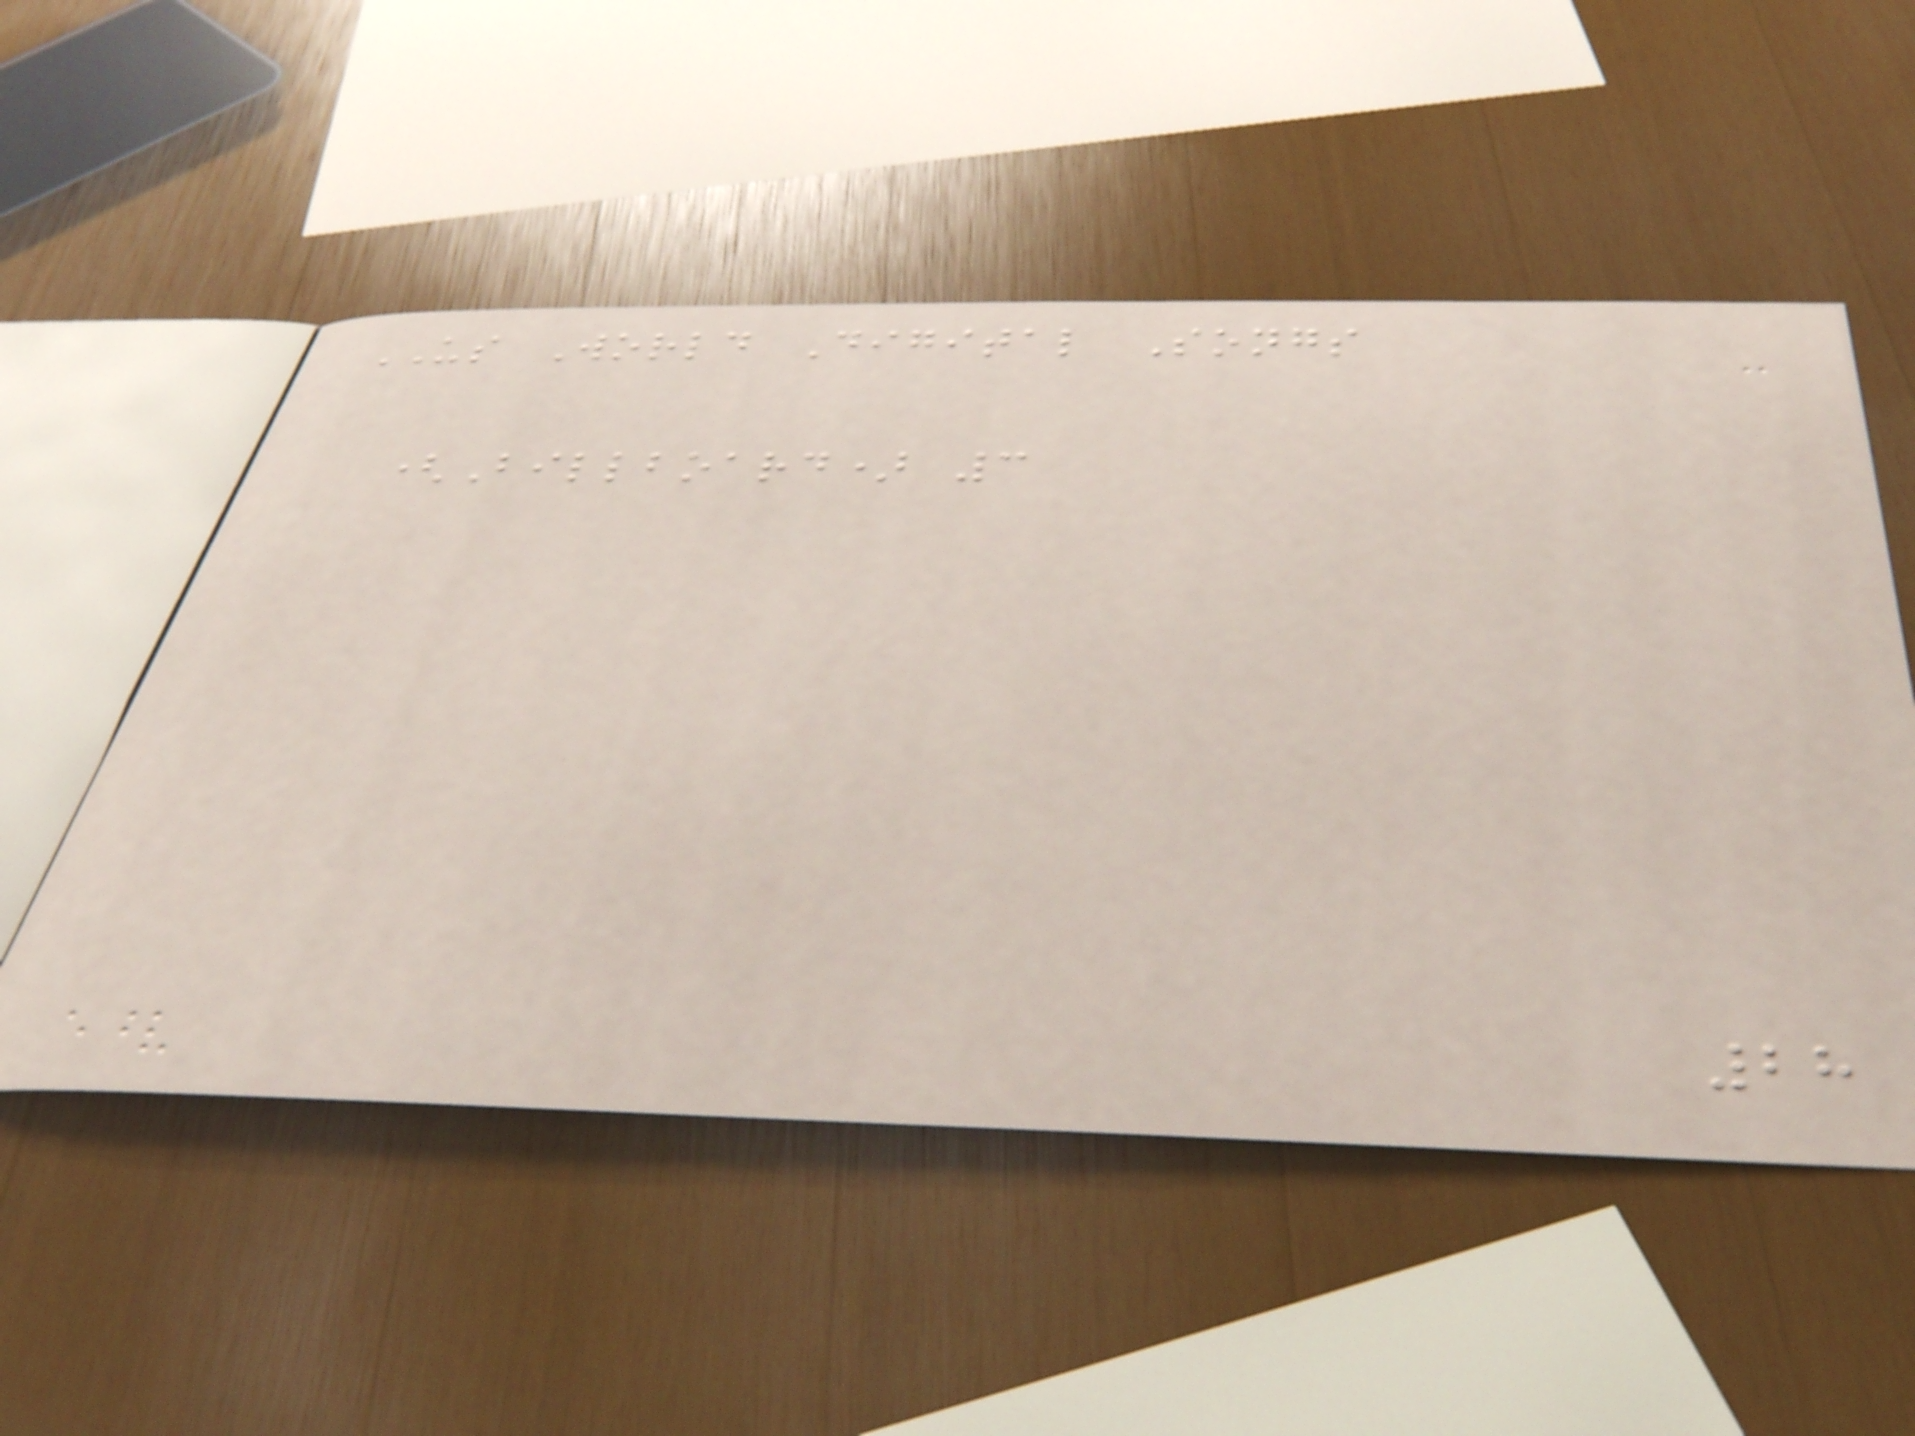US World Digital Songs
(Billboard) 3
28
